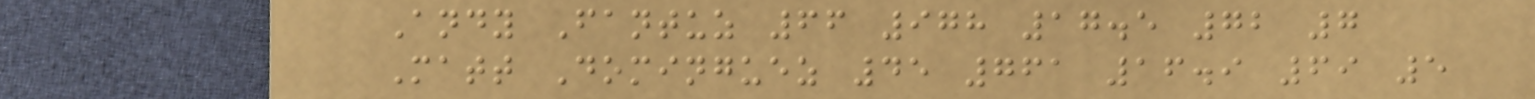Andy Fantuz 66 978 17.5 72 7
Matt Dominguez 45 761 16.9 69 5
